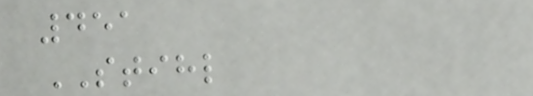451
STIHL
